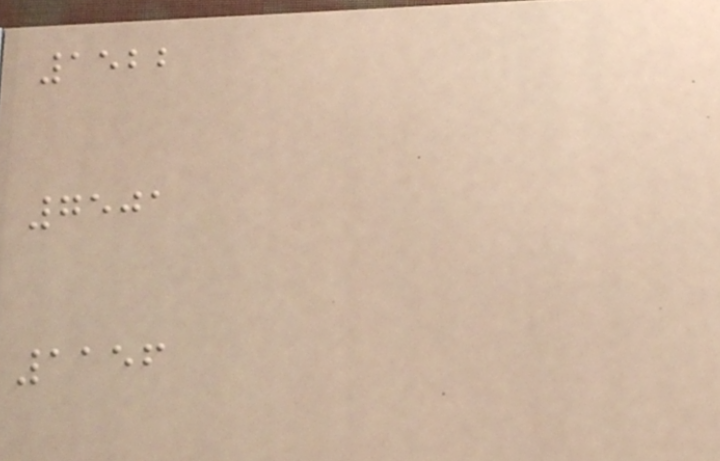1522
7501
1156
